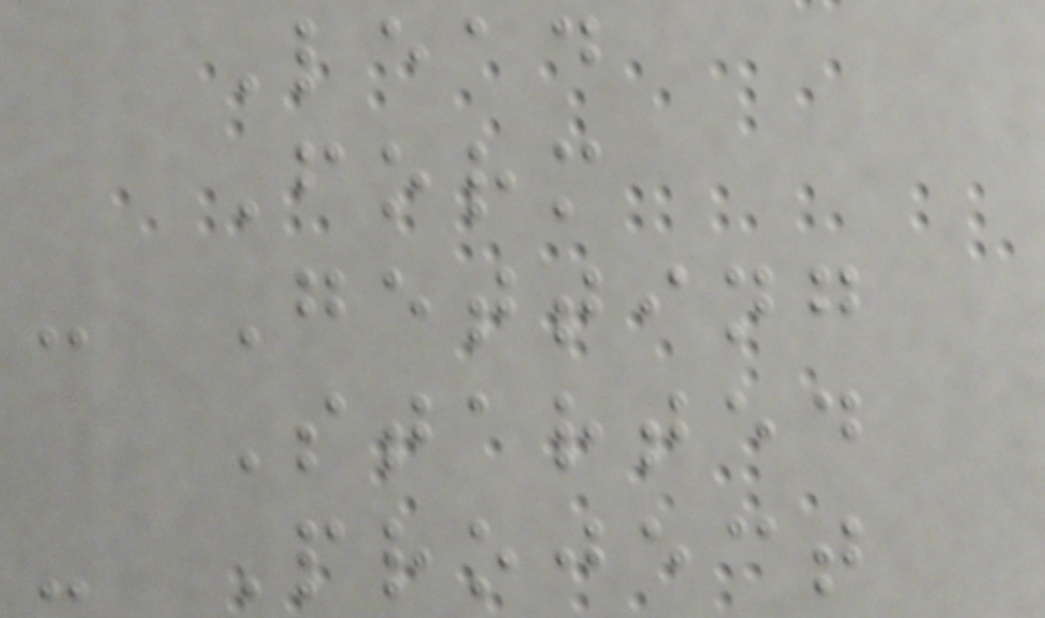Lead
Form
- Getting
Started
- Project
